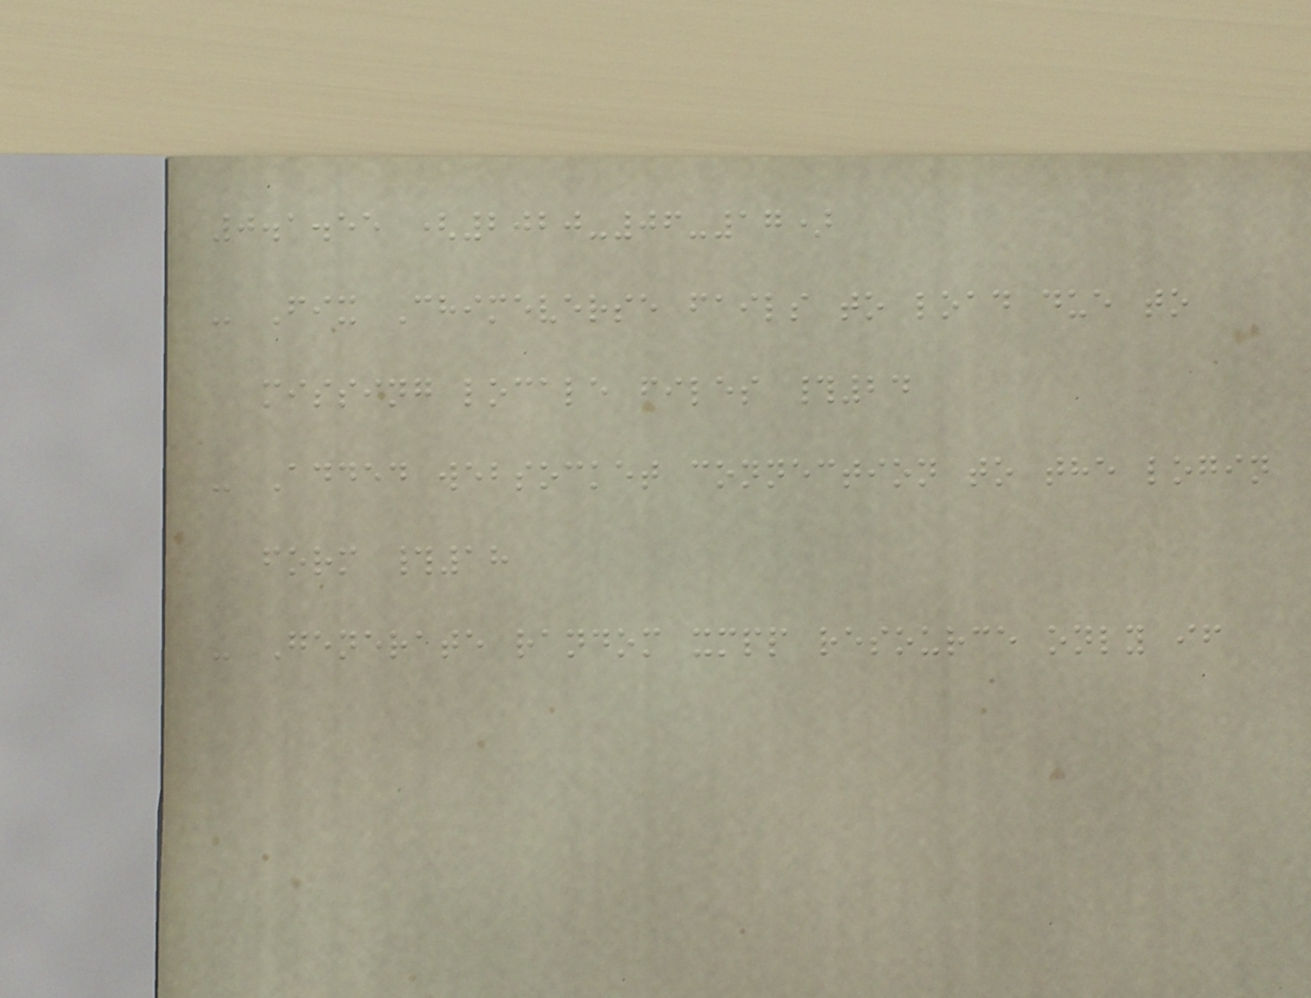0.1.55 (2020-06-17)
- Fix Chimeverse fails to load due to
missing locale files #24
- Added websocket connection to the login
form #18
- Generate random xmpp resource only if
